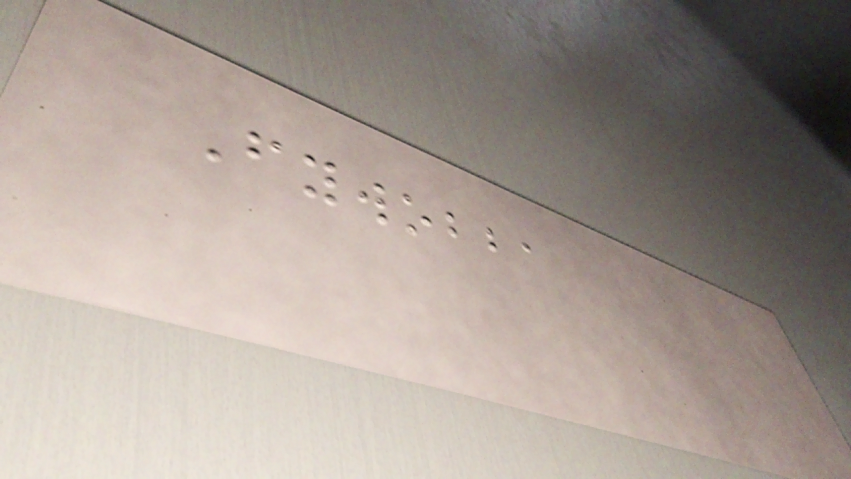Fywobba
